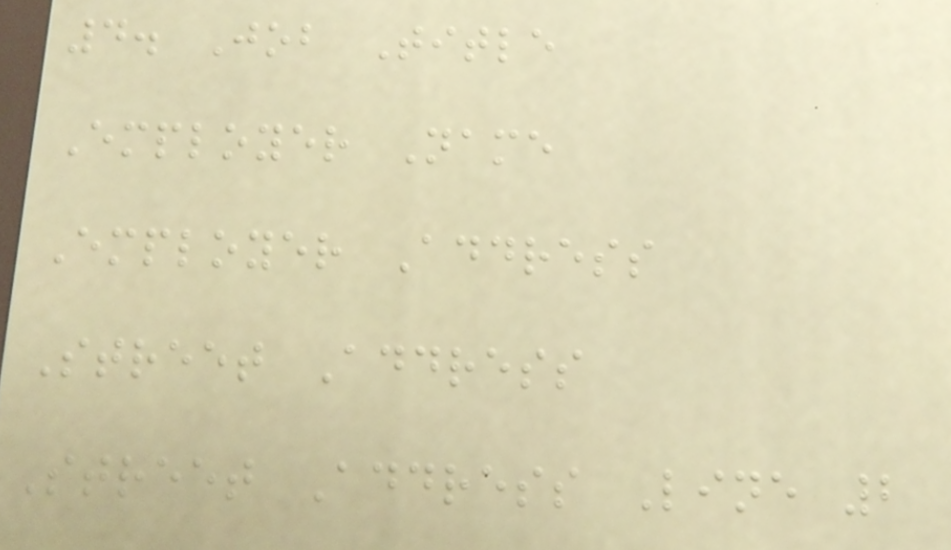4. Job Title
Employer Name
Employer Address
Street Address
Street Address Line 2
